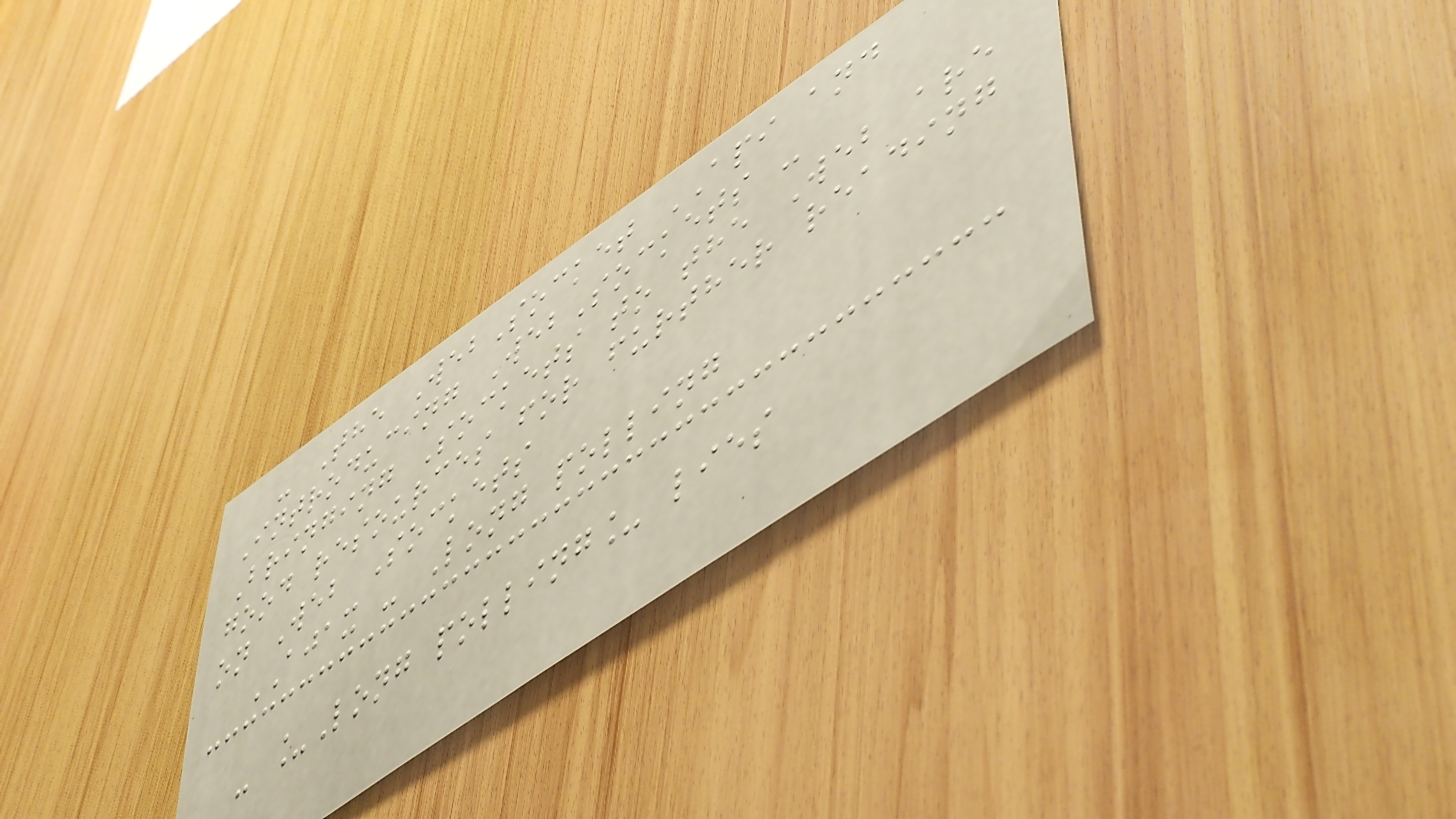- The WebSocket API and
Introducing WebSockets -
Bringing Sockets to the Web are
good resources for further reading
on Web Sockets
AJAX - Long polling
- _Long polling_ lies
